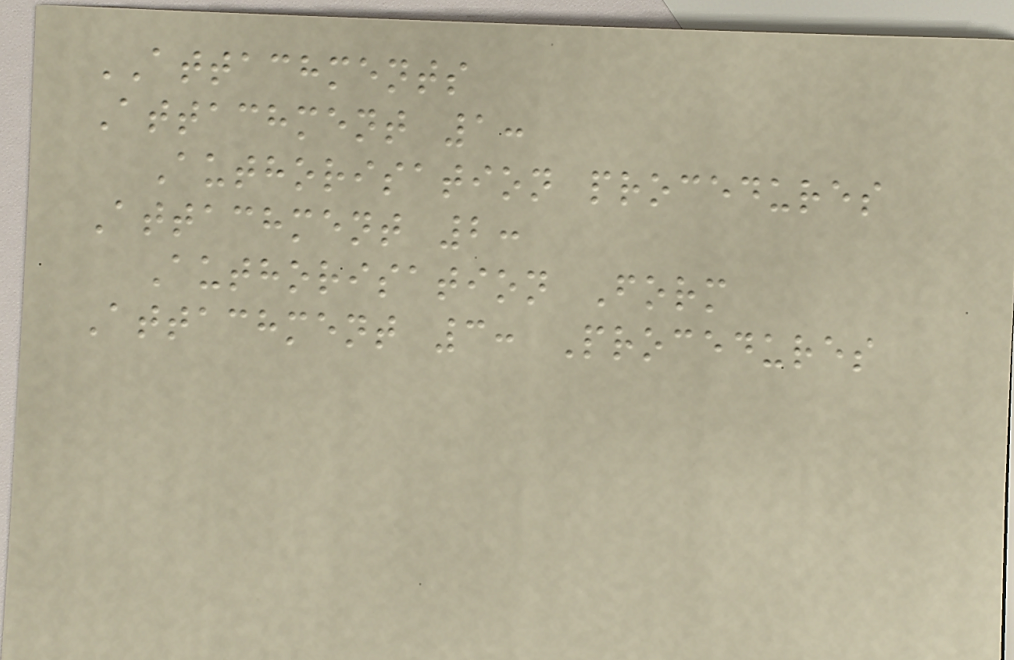ATTACHMENTS
Attachment 1:
Authorisation procedures
Attachment 2:
Authorisation Form
Attachment 3: Procedures
